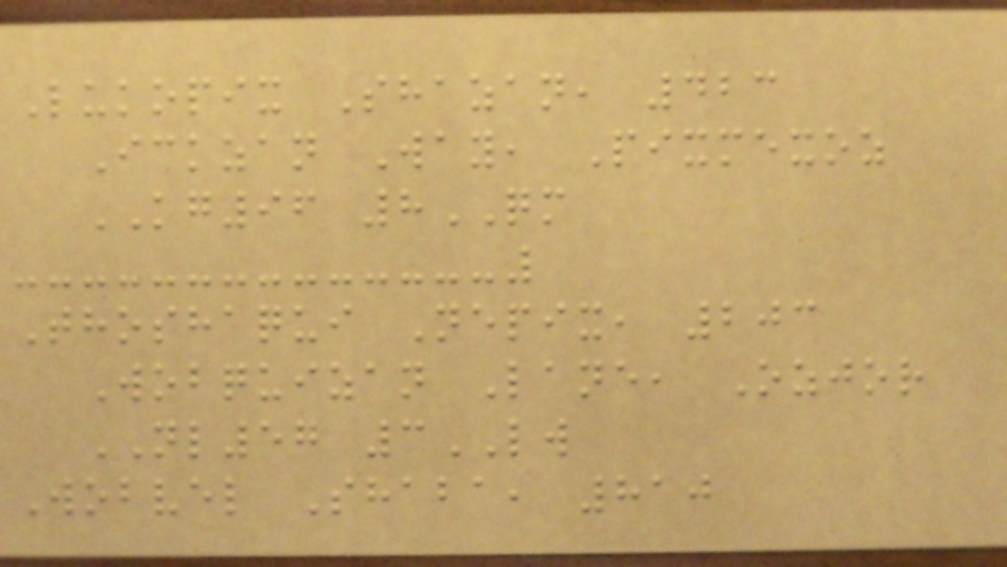Lukopix Shazan, 423
Ickzan Way, Pixmexoz
KG96 8QM
Thoshaqui Nepix, 203
Wobquizan Lane, Ozjor
NL57 3LW
Wobvel Shaba, 810
